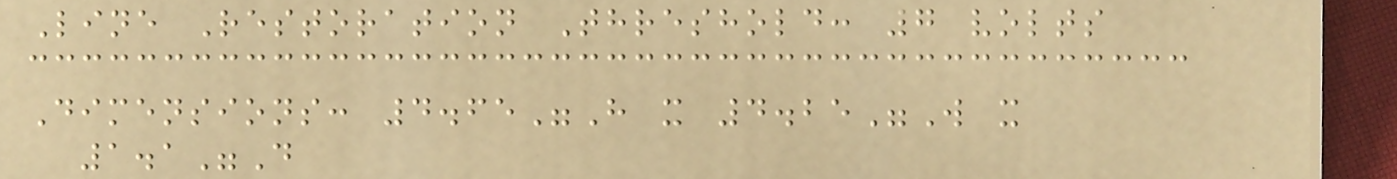Line Restoration Threshold: 7 volts
Dimensions: 4.65"H x 4.25"W x
1.1"D
